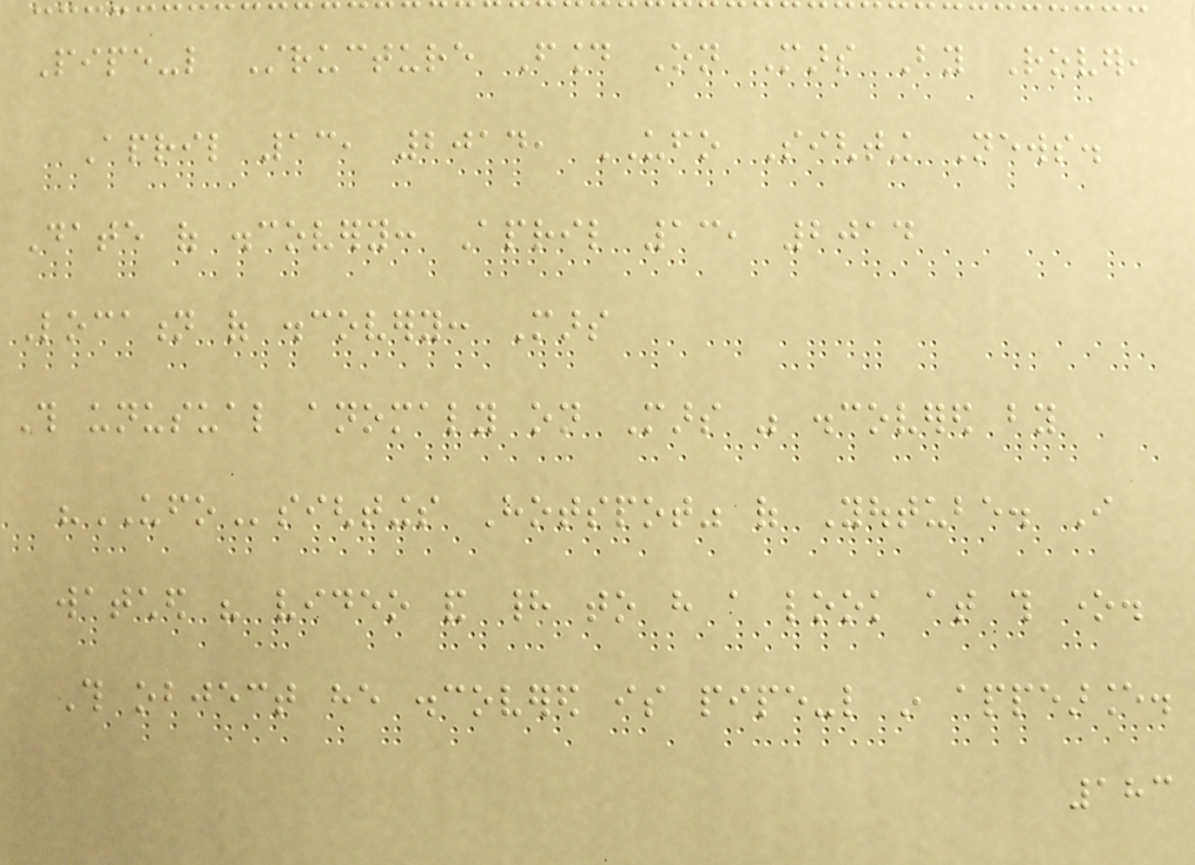Pipe-like Structure Found On Mars By Rover,
April 13, 2014, UFO Sighting News.
Date of discovery: April 13, 2014
Location of discovery: Mars
This unusual anomaly on Mars was discovered by
"UFOsightings Hotspot" of Youtube. I
watched his video and had to have a look at this one.
This object he discovered is pipe-like in appearance.
183
